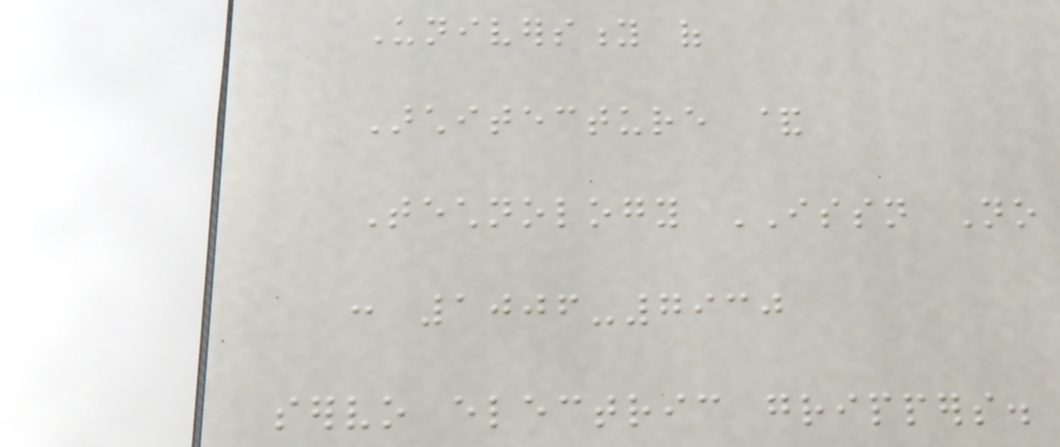University of
Architecture &
Technology ISSN No
: 1006-7930
servo electric grippers.
